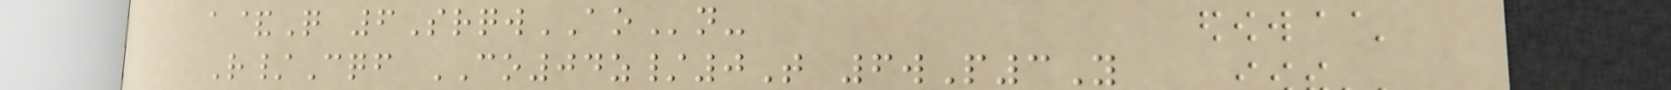a&Q 6SrqwAOn-
R/Cqf CO04z/0T 6wP3Y
